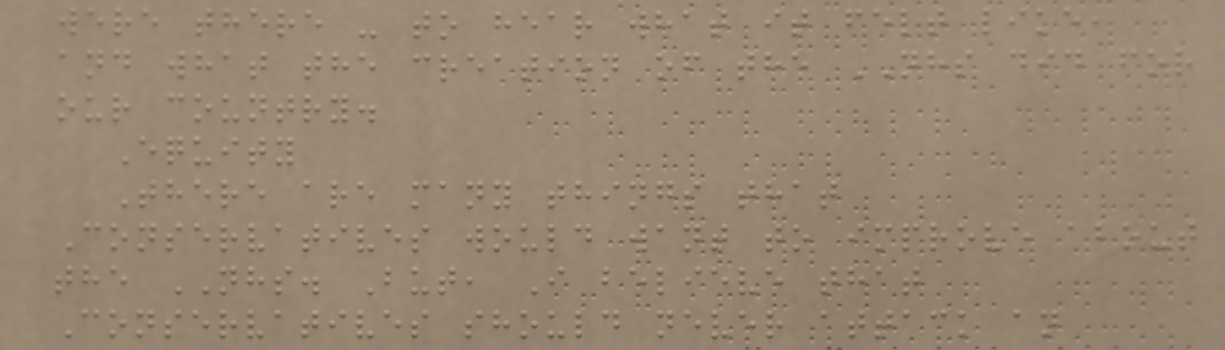were there - to hear what it felt like,
and what the creation of the NHS did for
our country.
Equity
There are many things that
Conservatives would want to improve about
the NHS. But, I believe that
Conservatives should never attack an
